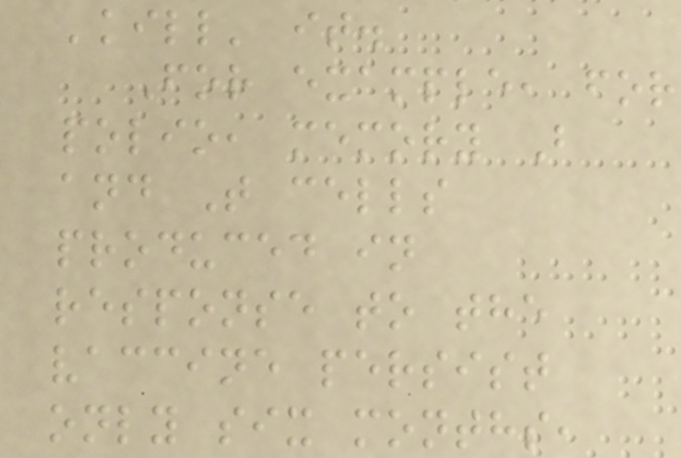'kill' it.
For example, for
polio, memory B
and T cells
produced in
response to the
vaccine persist
only six months,
